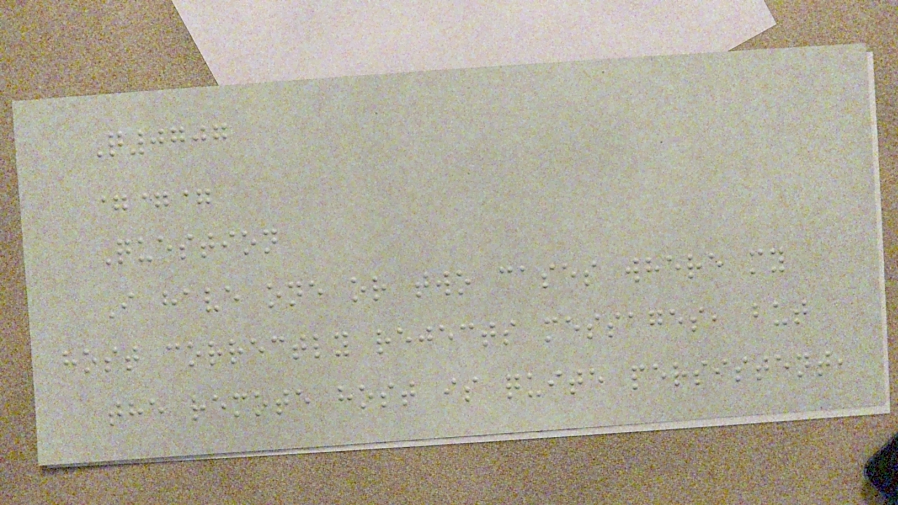Q0707
===
Question
I have one or two cases where my
host correctly rejects messages, but
the remote host is quite persistent,
